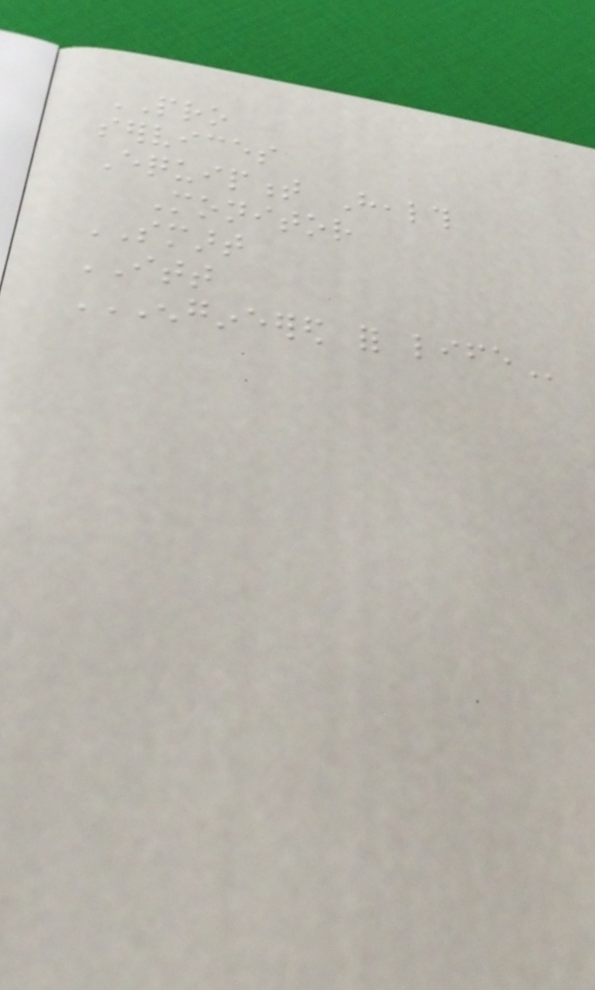PRO
services
Equipment Health
Monitor
SMART
ITT
ENGINEERED FOR LIFE
